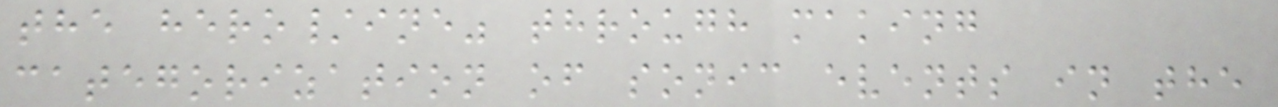the hero/ine" through making
categorization of sonic events in the
